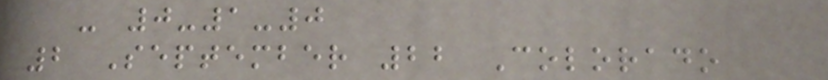- 0-1-0
2 September 22 Colorado
